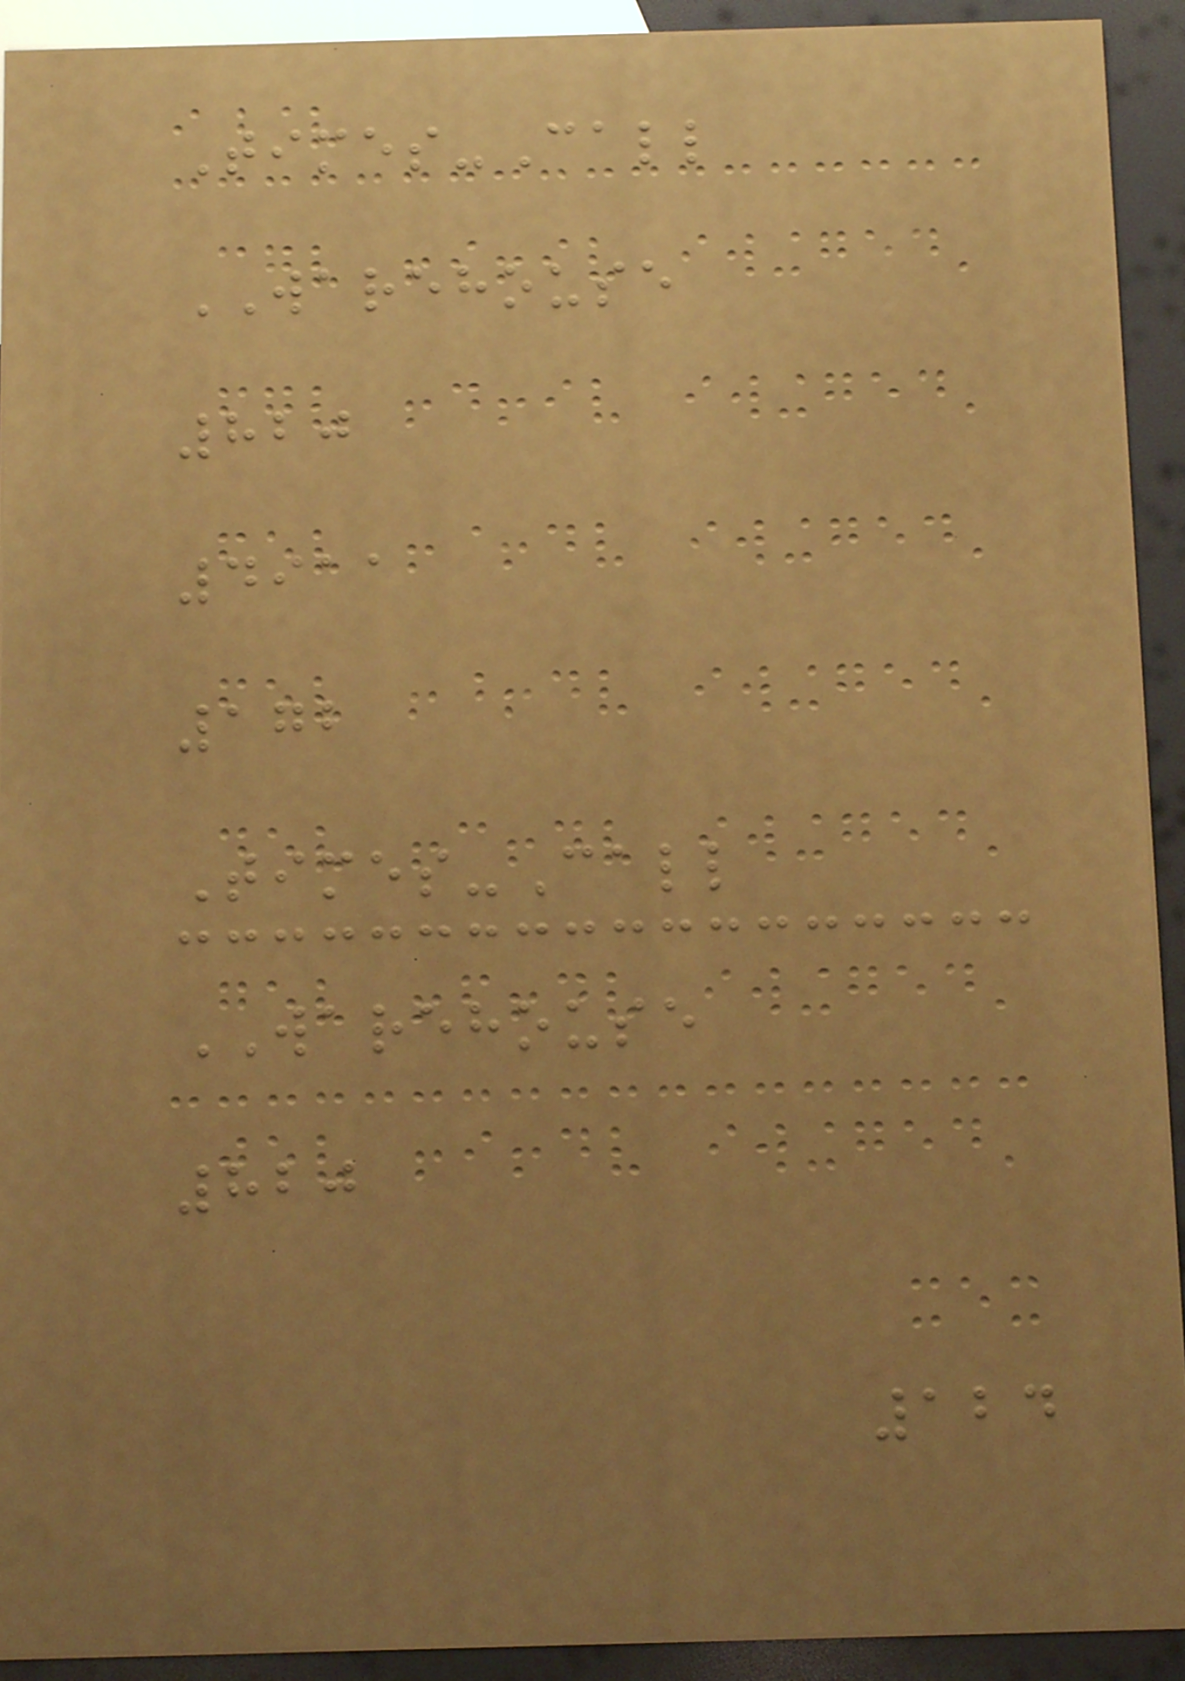Times-Call
WAREHOUSE
820
4911
172
Times-Call
WAREHOUSE
820
124
